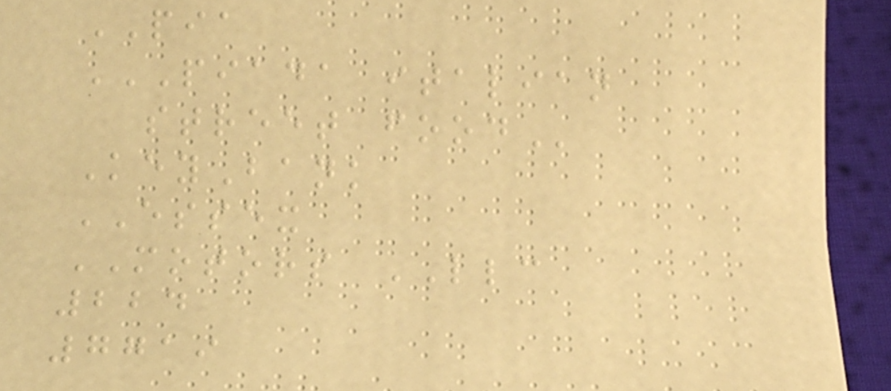PIA
PIADA ITALIAN
STREET FOOD
KeyBank
ESSEX
MOTORS LLC
224
7719
